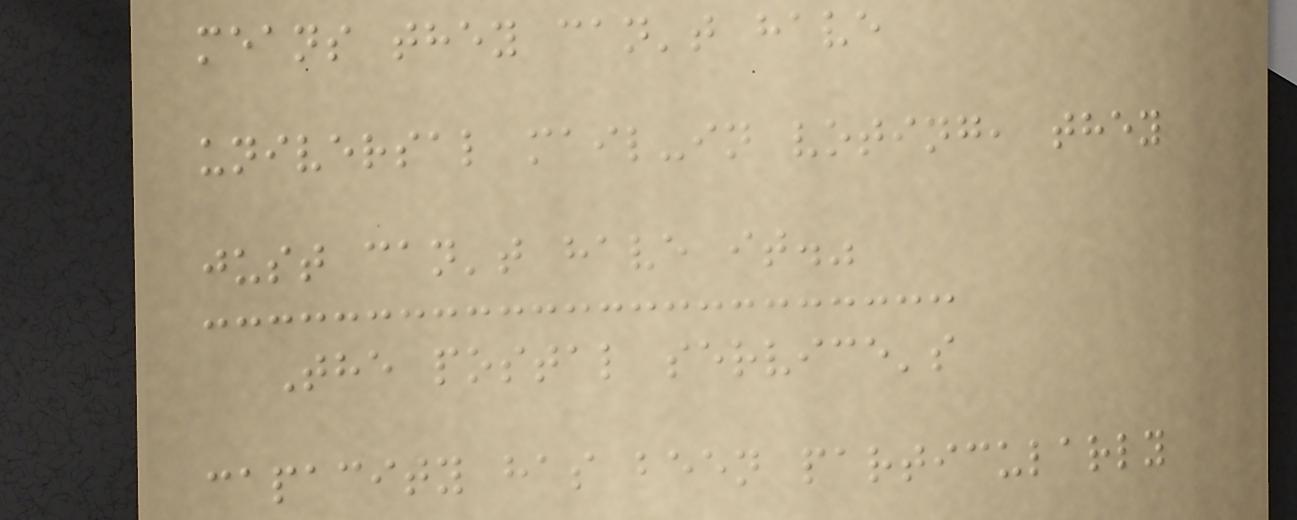means they can't have
universal mail-in voting, they
just can't have it."
The postal service's
capacity has been particularly
